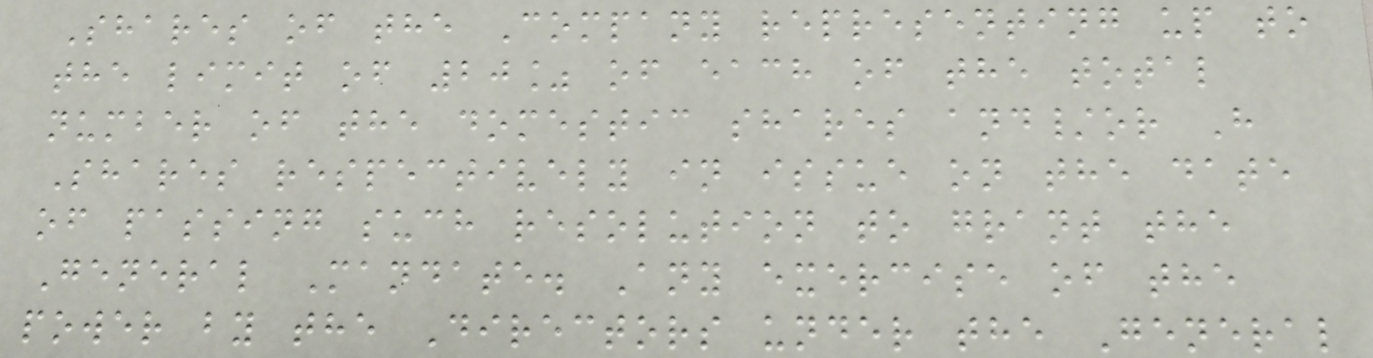Shares of the Company representing up to
the limit of 20% of each of the total
number of the domestic shares and/or H
Shares respectively in issue on the date
of passing such resolution to grant the
General Mandate. Any exercise of the
power by the Directors under the General
